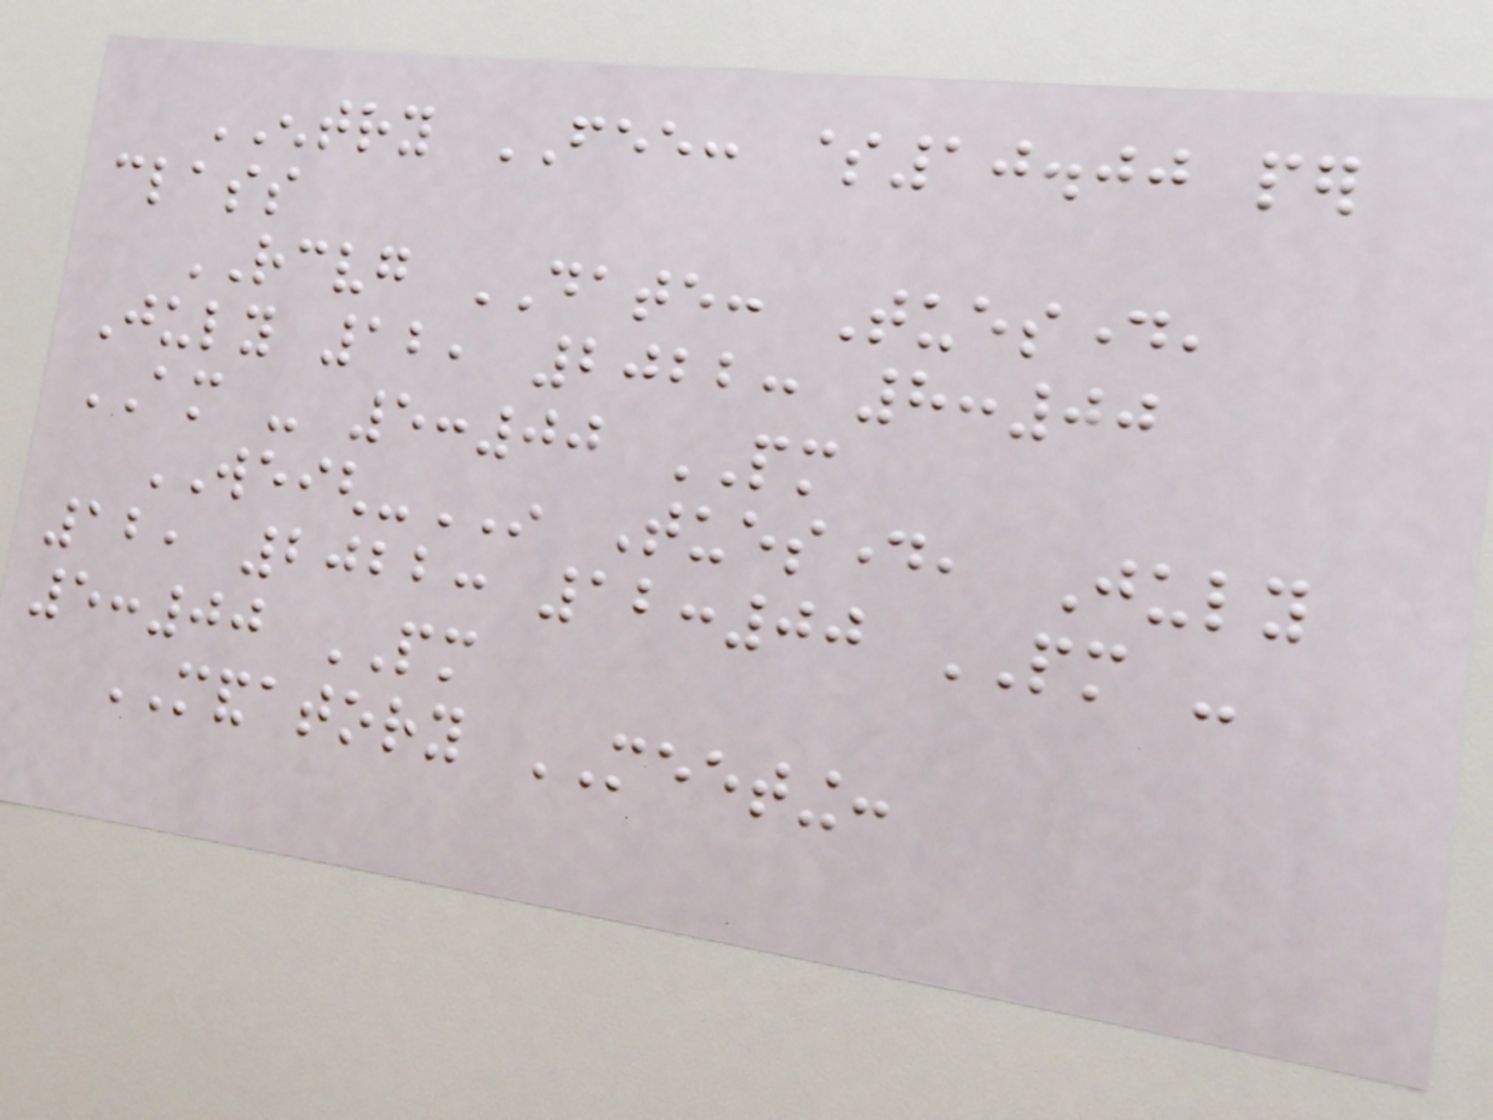ENTRY FEE: $10.00 per
class
RECEIVING DATE: Tuesday,
July 12, 2022: 8:00
AM - 5:00 PM
WEIGH-IN Tuesday, July
12, 2022: 12:00 PM -
5:00 PM
MANDATORY MEETING:
